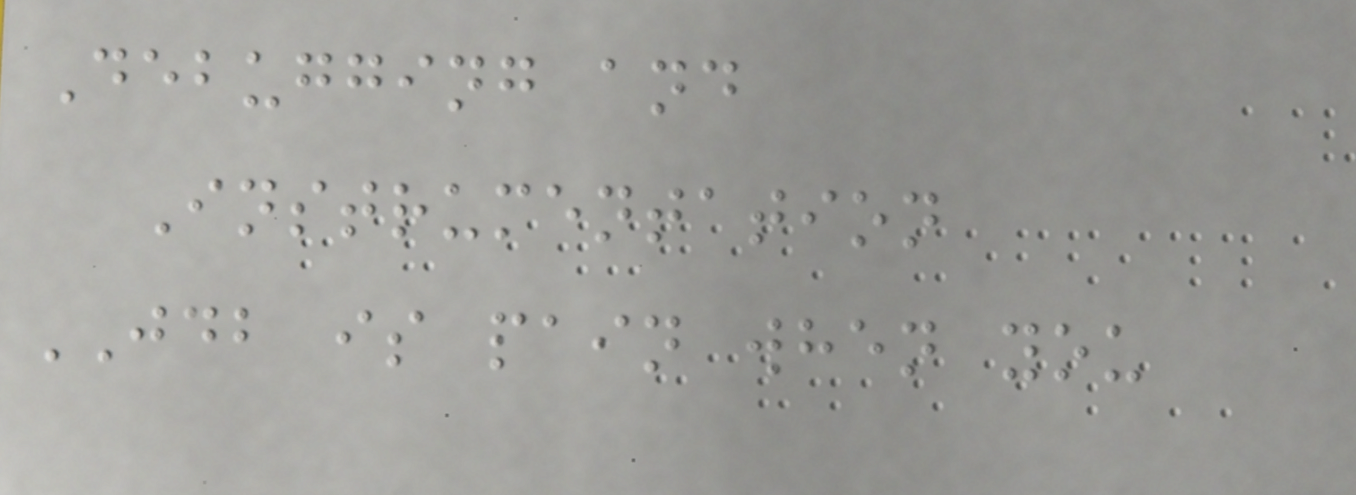Debugging and
Instrumentation
JDB is pain when you
